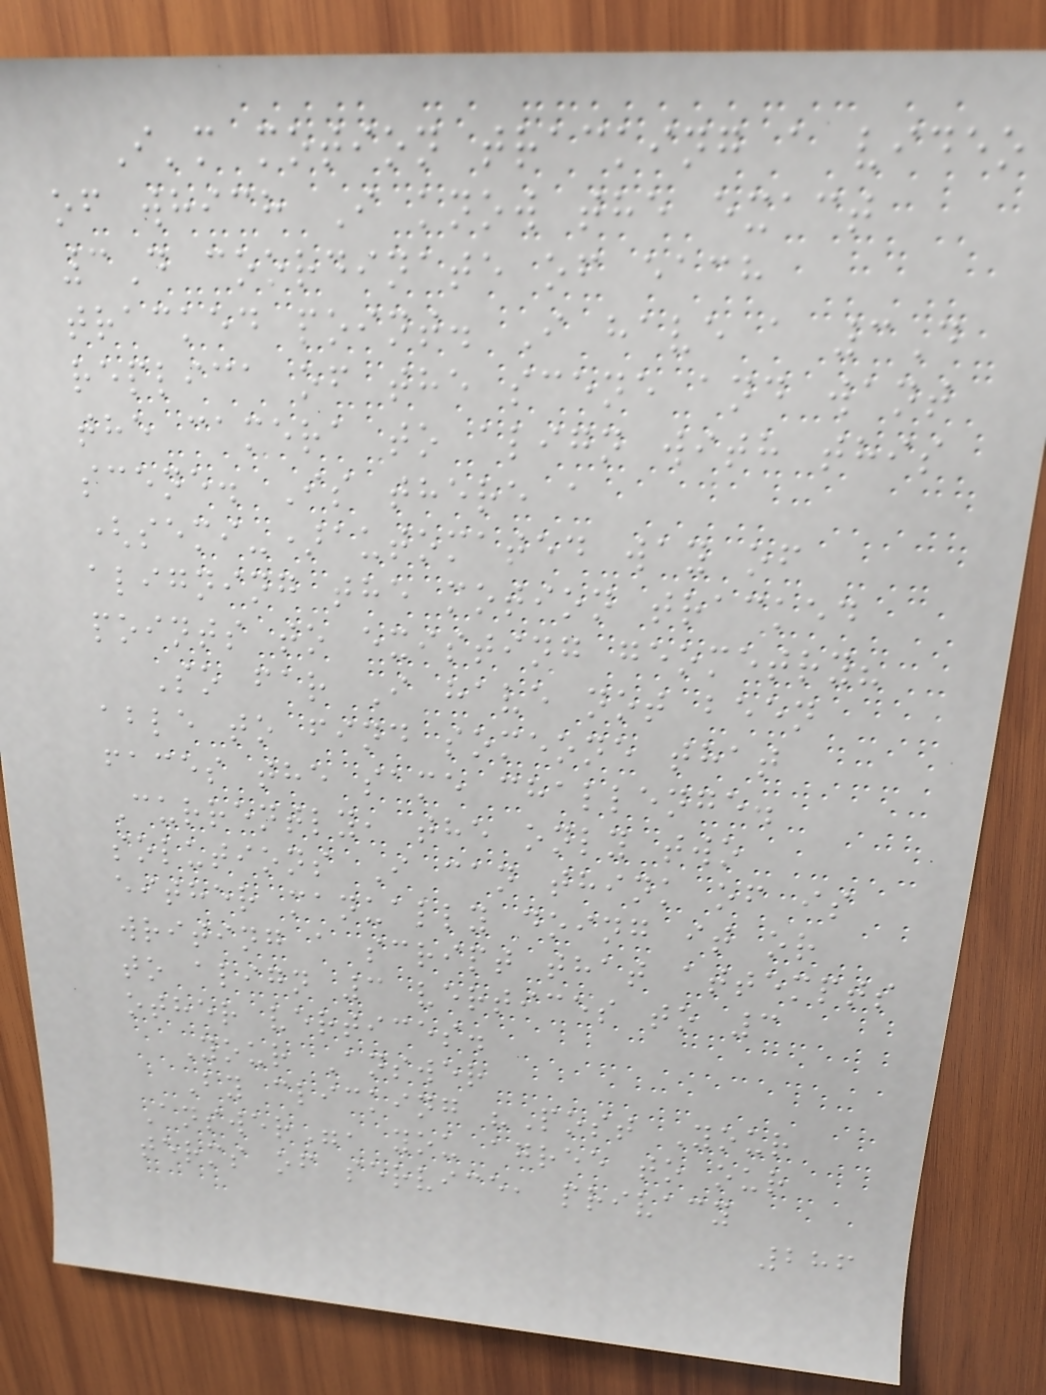I'm motion tracking a video
of which I know the exact
3D coordinate of each
tracked point. I have a 3D
replica of the scene and want
the camera to align with this
scene. Is there a
(semi-)automated way of
aligning the motion tracked
points to existing geometry?
So far I have not been
able to find someone that
faces the same challenge.
Currently, the only two
solutions I can think of is
either manually doing it or
writing a script that attempts
to align 3 vertices to 3
other vertices.
Your Answer
By clicking "Post Your
Answer", you agree to our
terms of service, privacy
286
